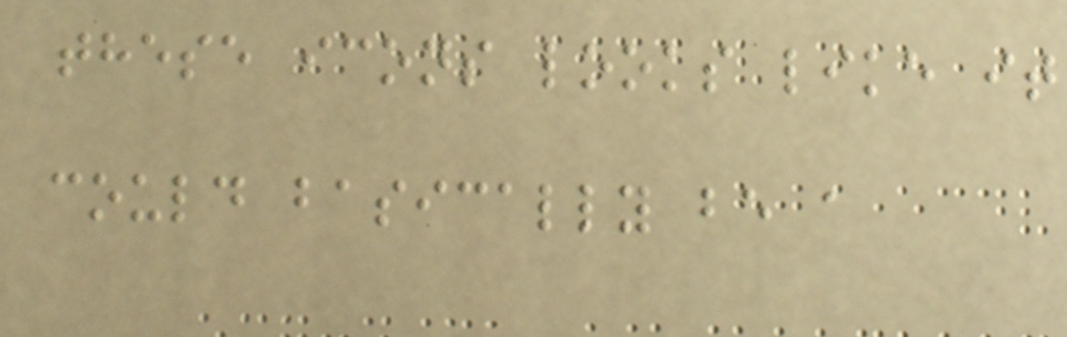these icons looks like it
could basically be a
